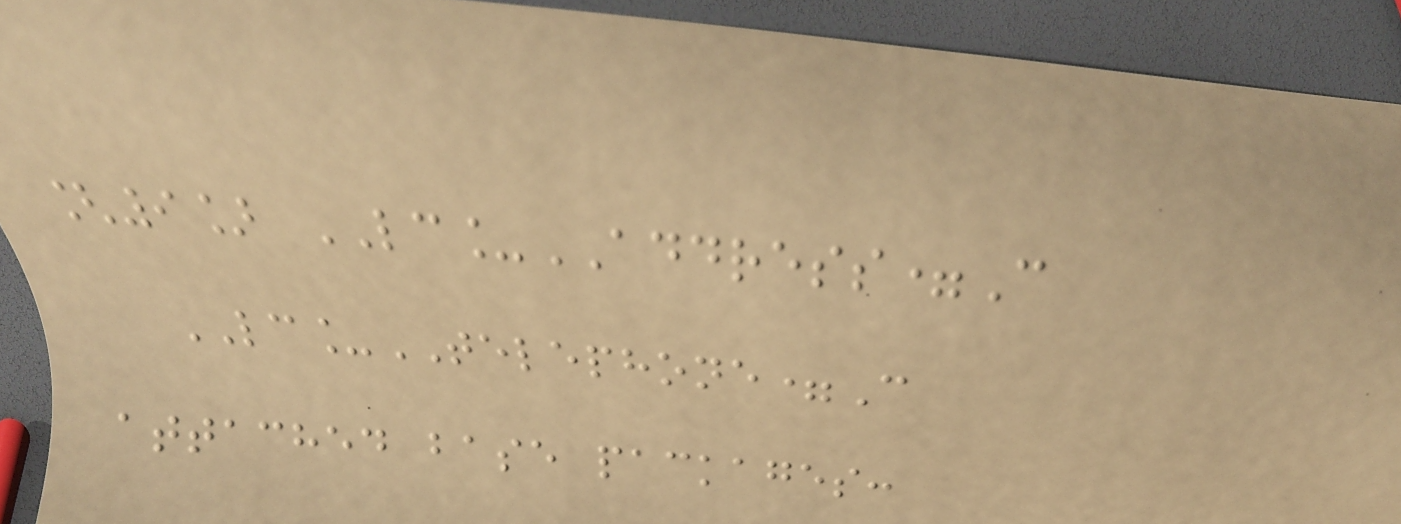[9] LC_ADDRESS=C
LC_TELEPHONE=C
attached base packages:
